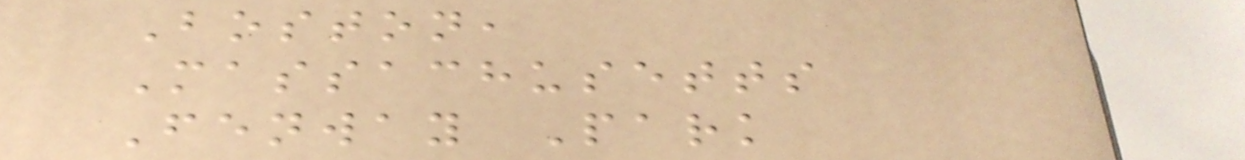Boston,
Massachusetts
Fenway Park
